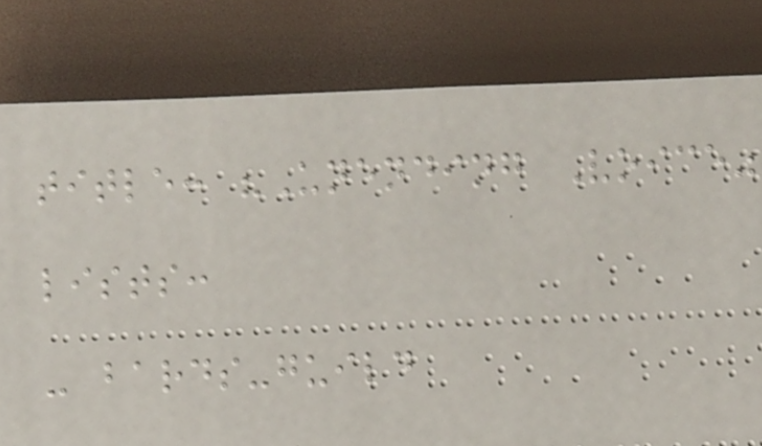title: "Unending Voice"
lists:
- bards-guild
